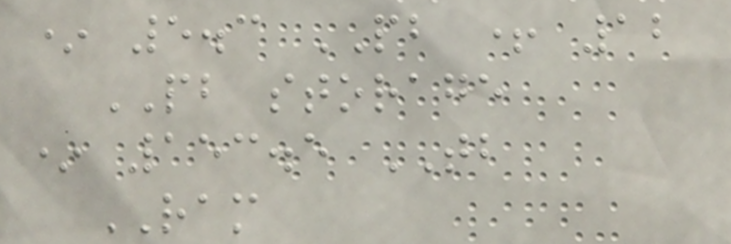* 5.3 PB + 12
PB storage
* 153.5 TB
RAM
